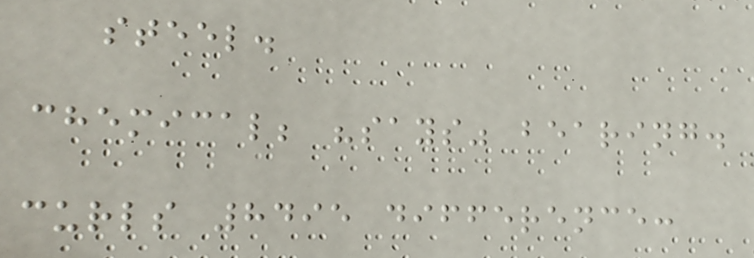steel.
chemical; "says" bearing.
curls 8495 difference:
